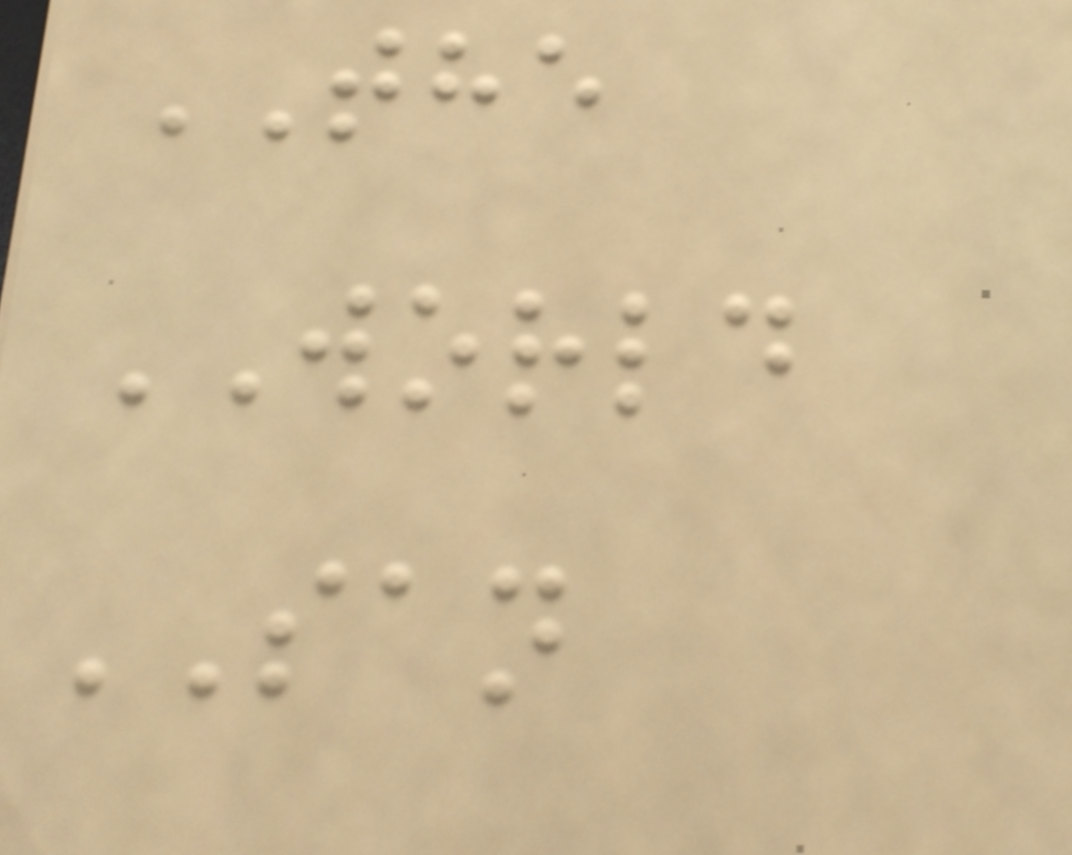THE
WORLD
SAN
